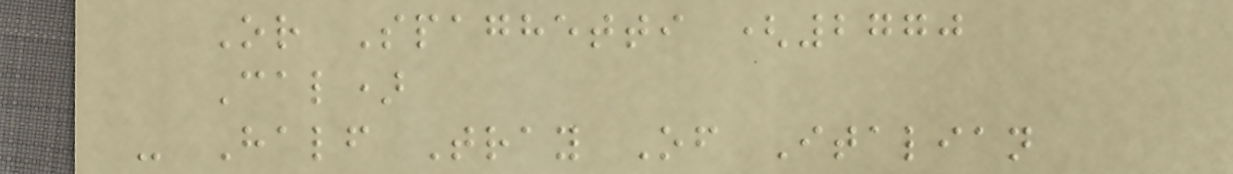Or Spaghetti (2770
Cal)
- Half Tray Of Italian
